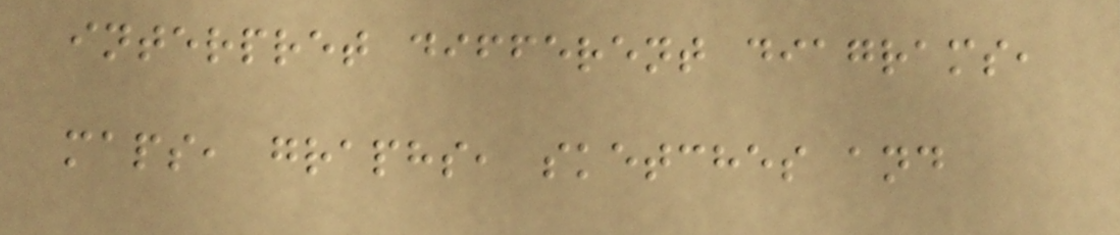interpret different diagrams,
maps, graphs, sketches and
